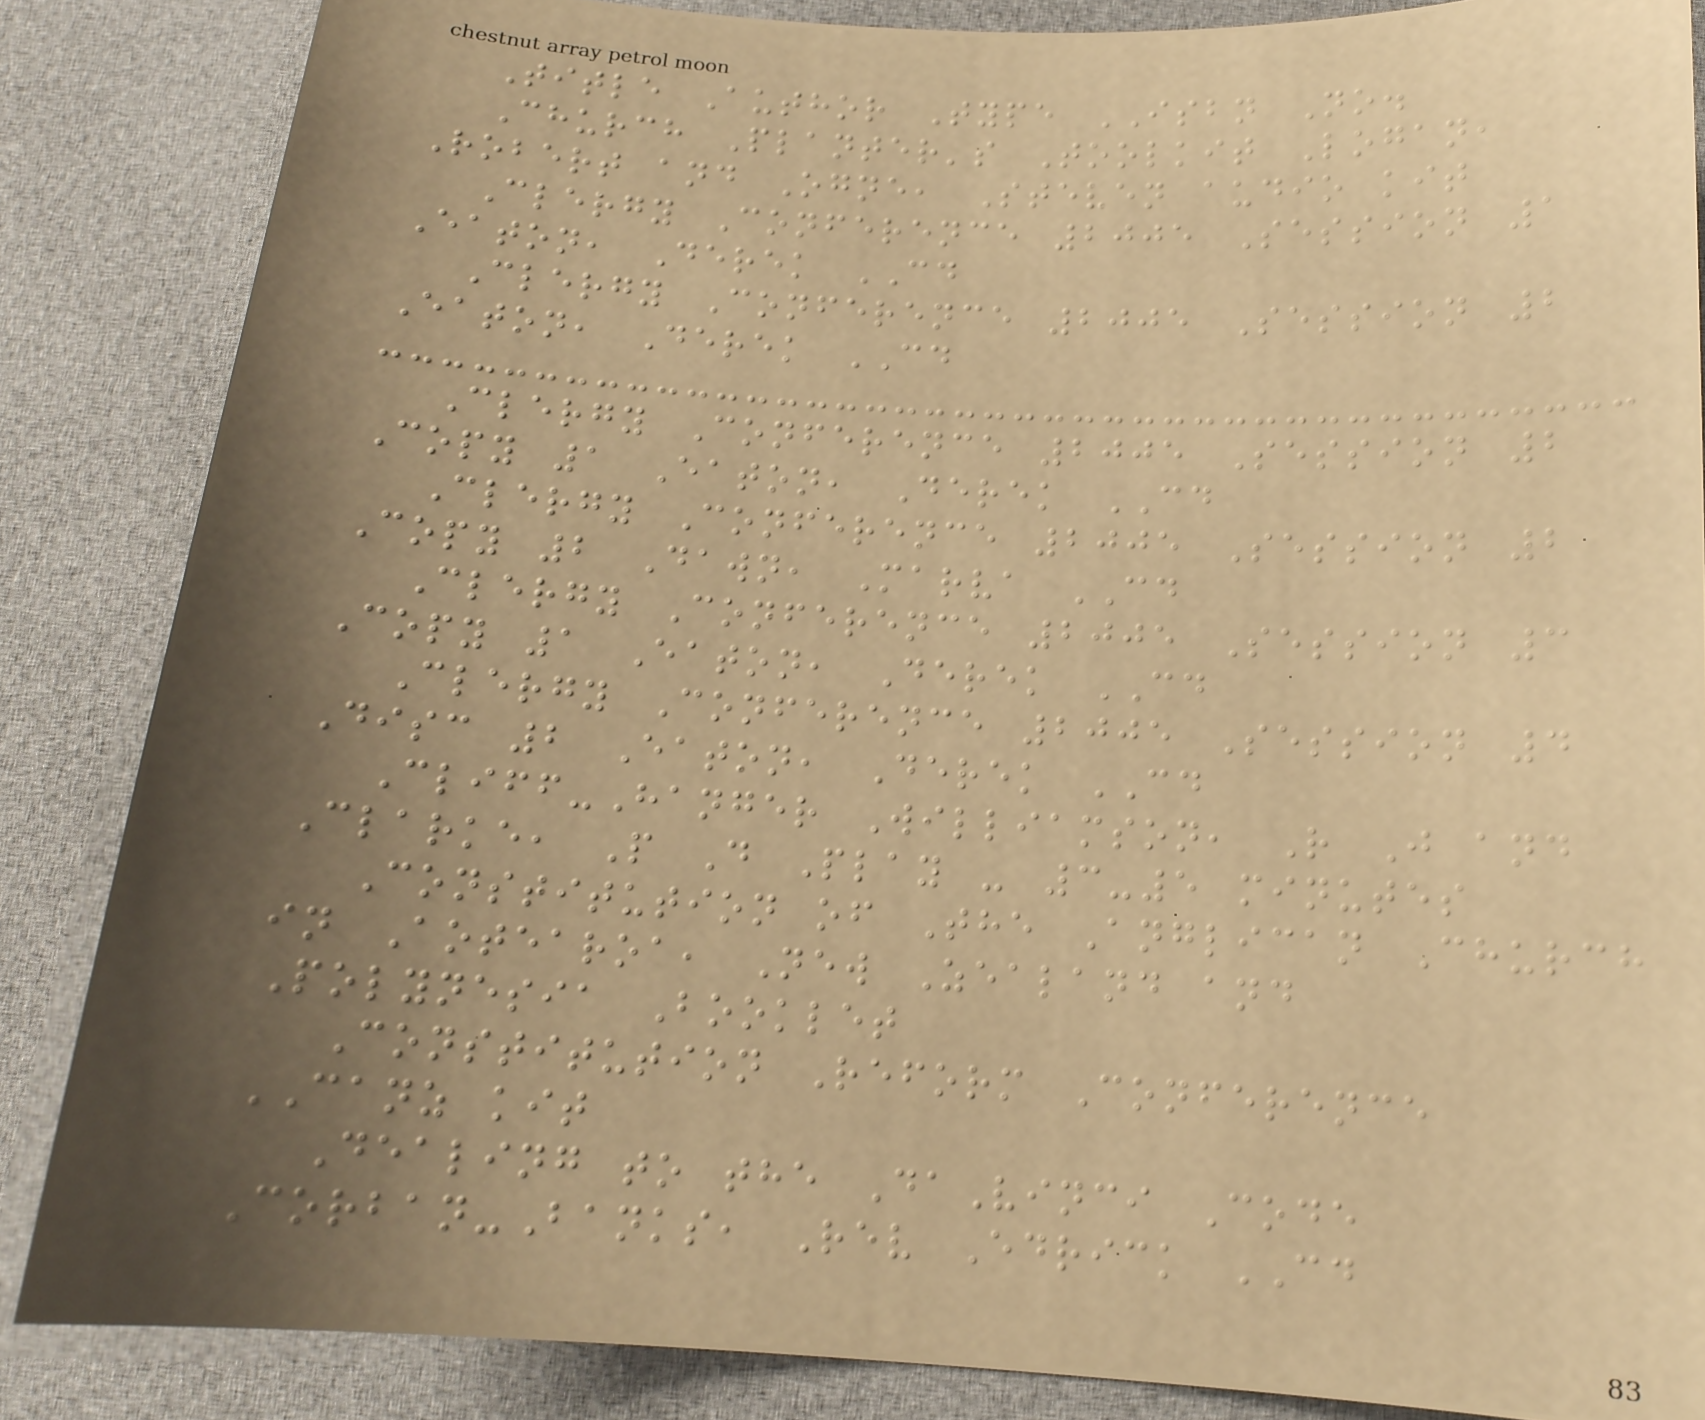Title Author Type ISBN No.
Church Planter's Toolkit Logan,
Robert and Ogne, Steven audio kit
Clergy Conference 2005 Session 1
Eaton, Derek CD
Clergy Conference 2005 Session 2
Eaton, Derek CD
Clergy Conference 2005 Session 2
Copy 1 Eaton, Derek CD
Clergy Conference 2005 Session 2
Copy 2 Dawn, Marva CD
Clergy Conference 2005 Session 3
Copy 1 Eaton, Derek CD
Clergy Conference 2005 Session 4
Disc 2 Eaton, Derek CD
Cliff-Hanger Williamson, R J and
Clarke, P D Play - 3-5 minutes
Constitution of The Anglican Church
in Aotearoa, New Zealand and
Polynesia Booklet
Constitution Reform Conference
CANZ kit
Dealing to the DaVinci Code
Corban-Banks, Rev Edrick CD
